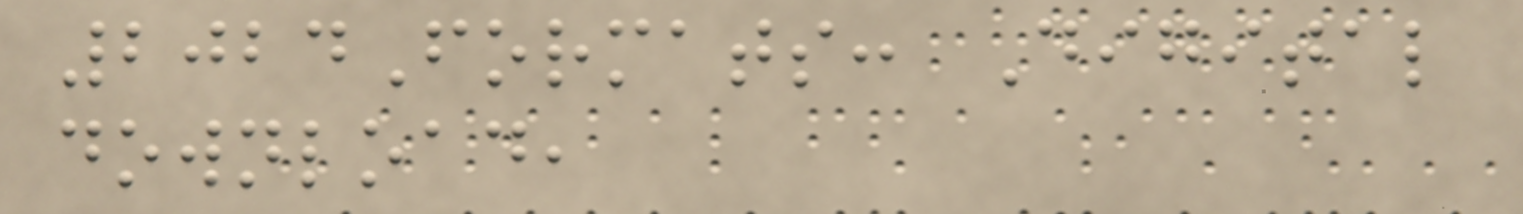2024Formats: Digital
download,
